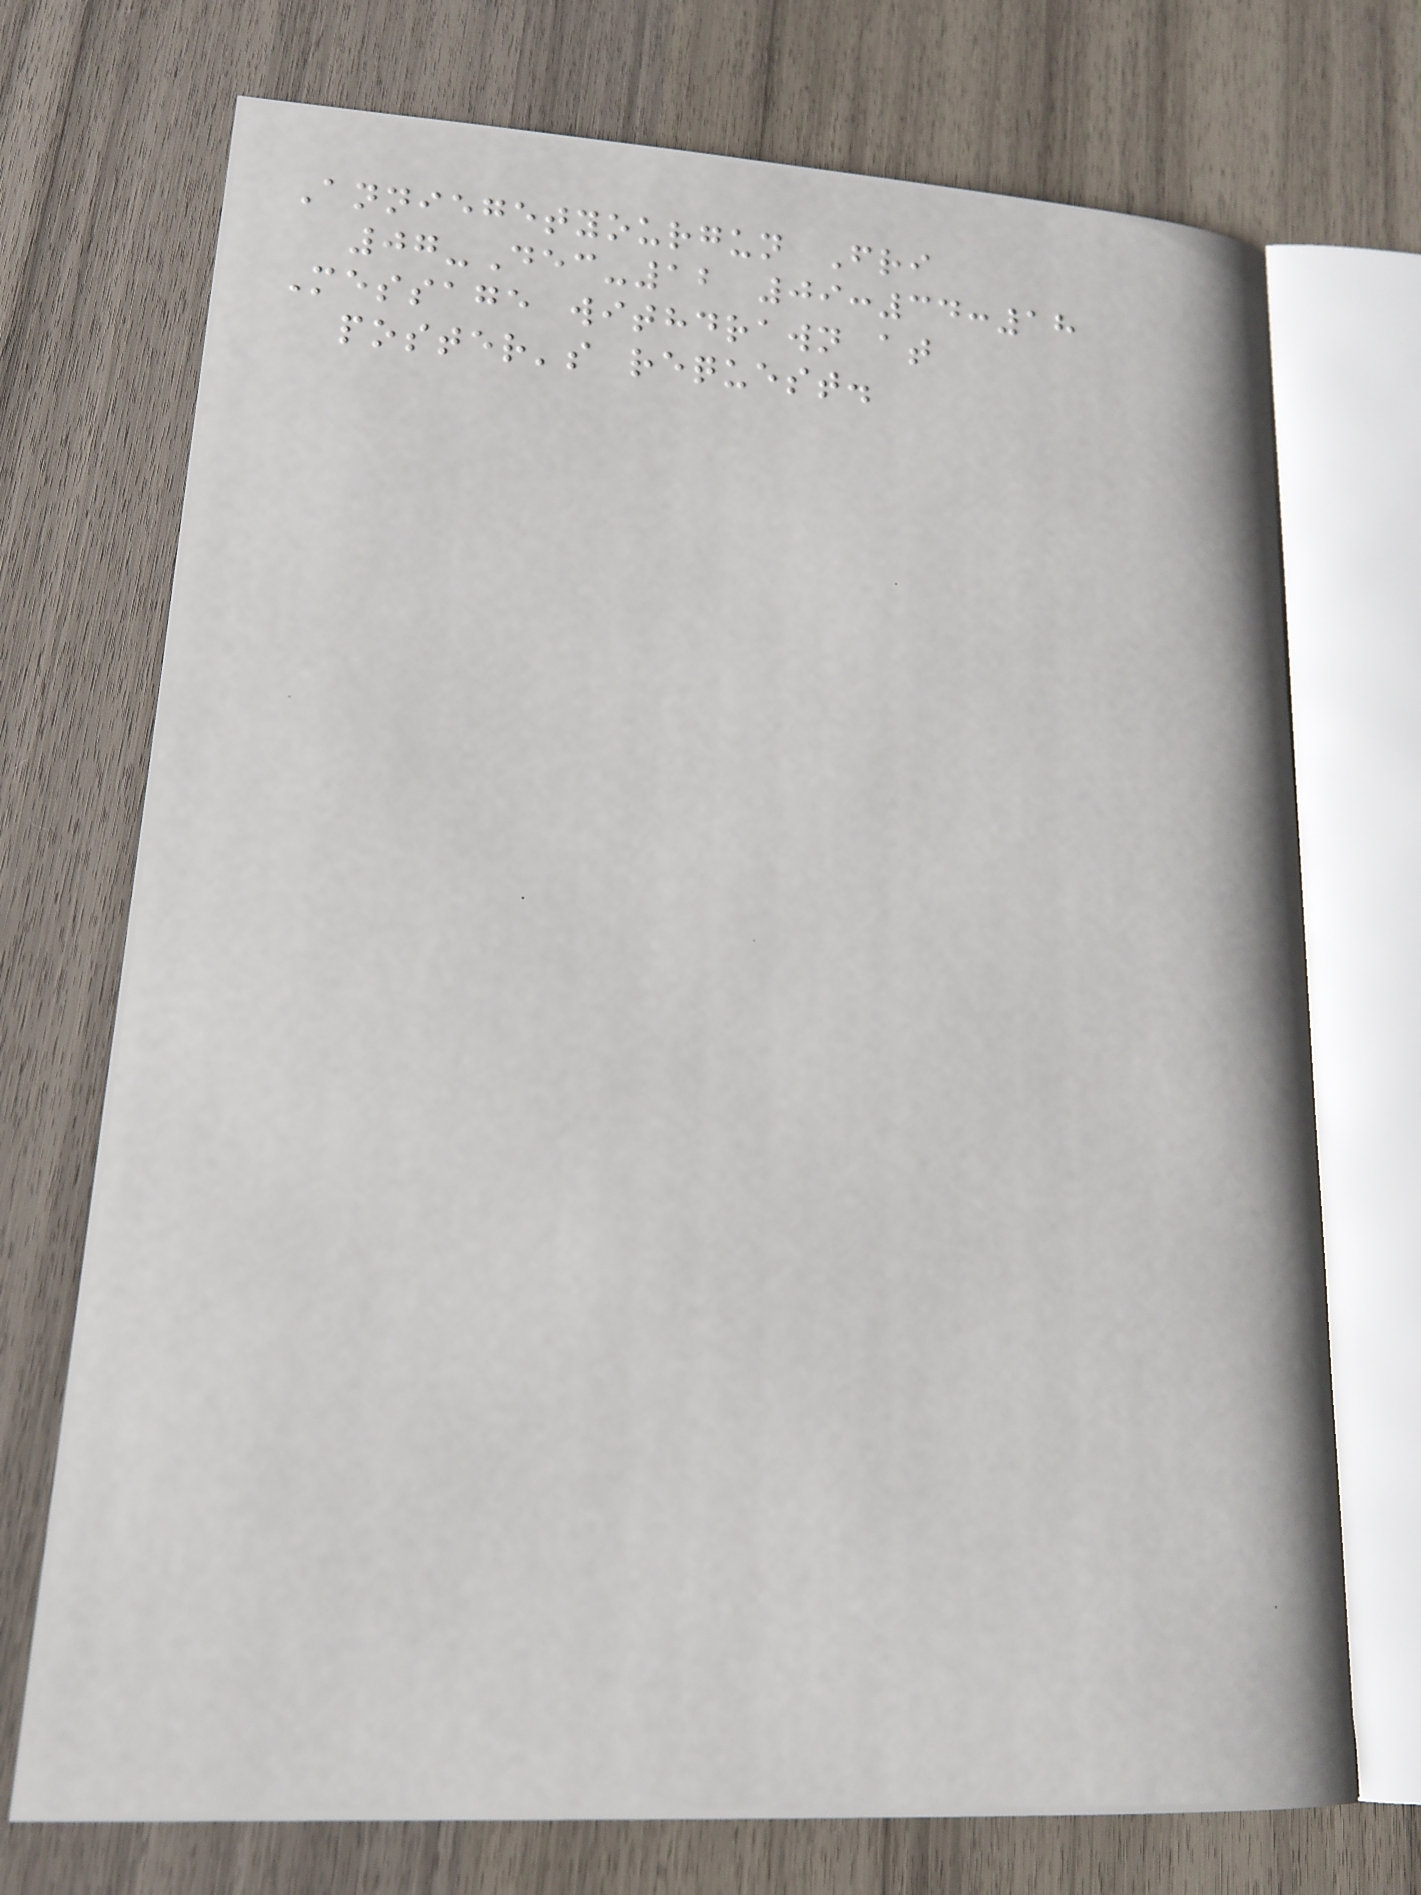Anniegetyourgun Fri
07-Dec-12 09:34:18
Message withdrawn at
poster's request.
